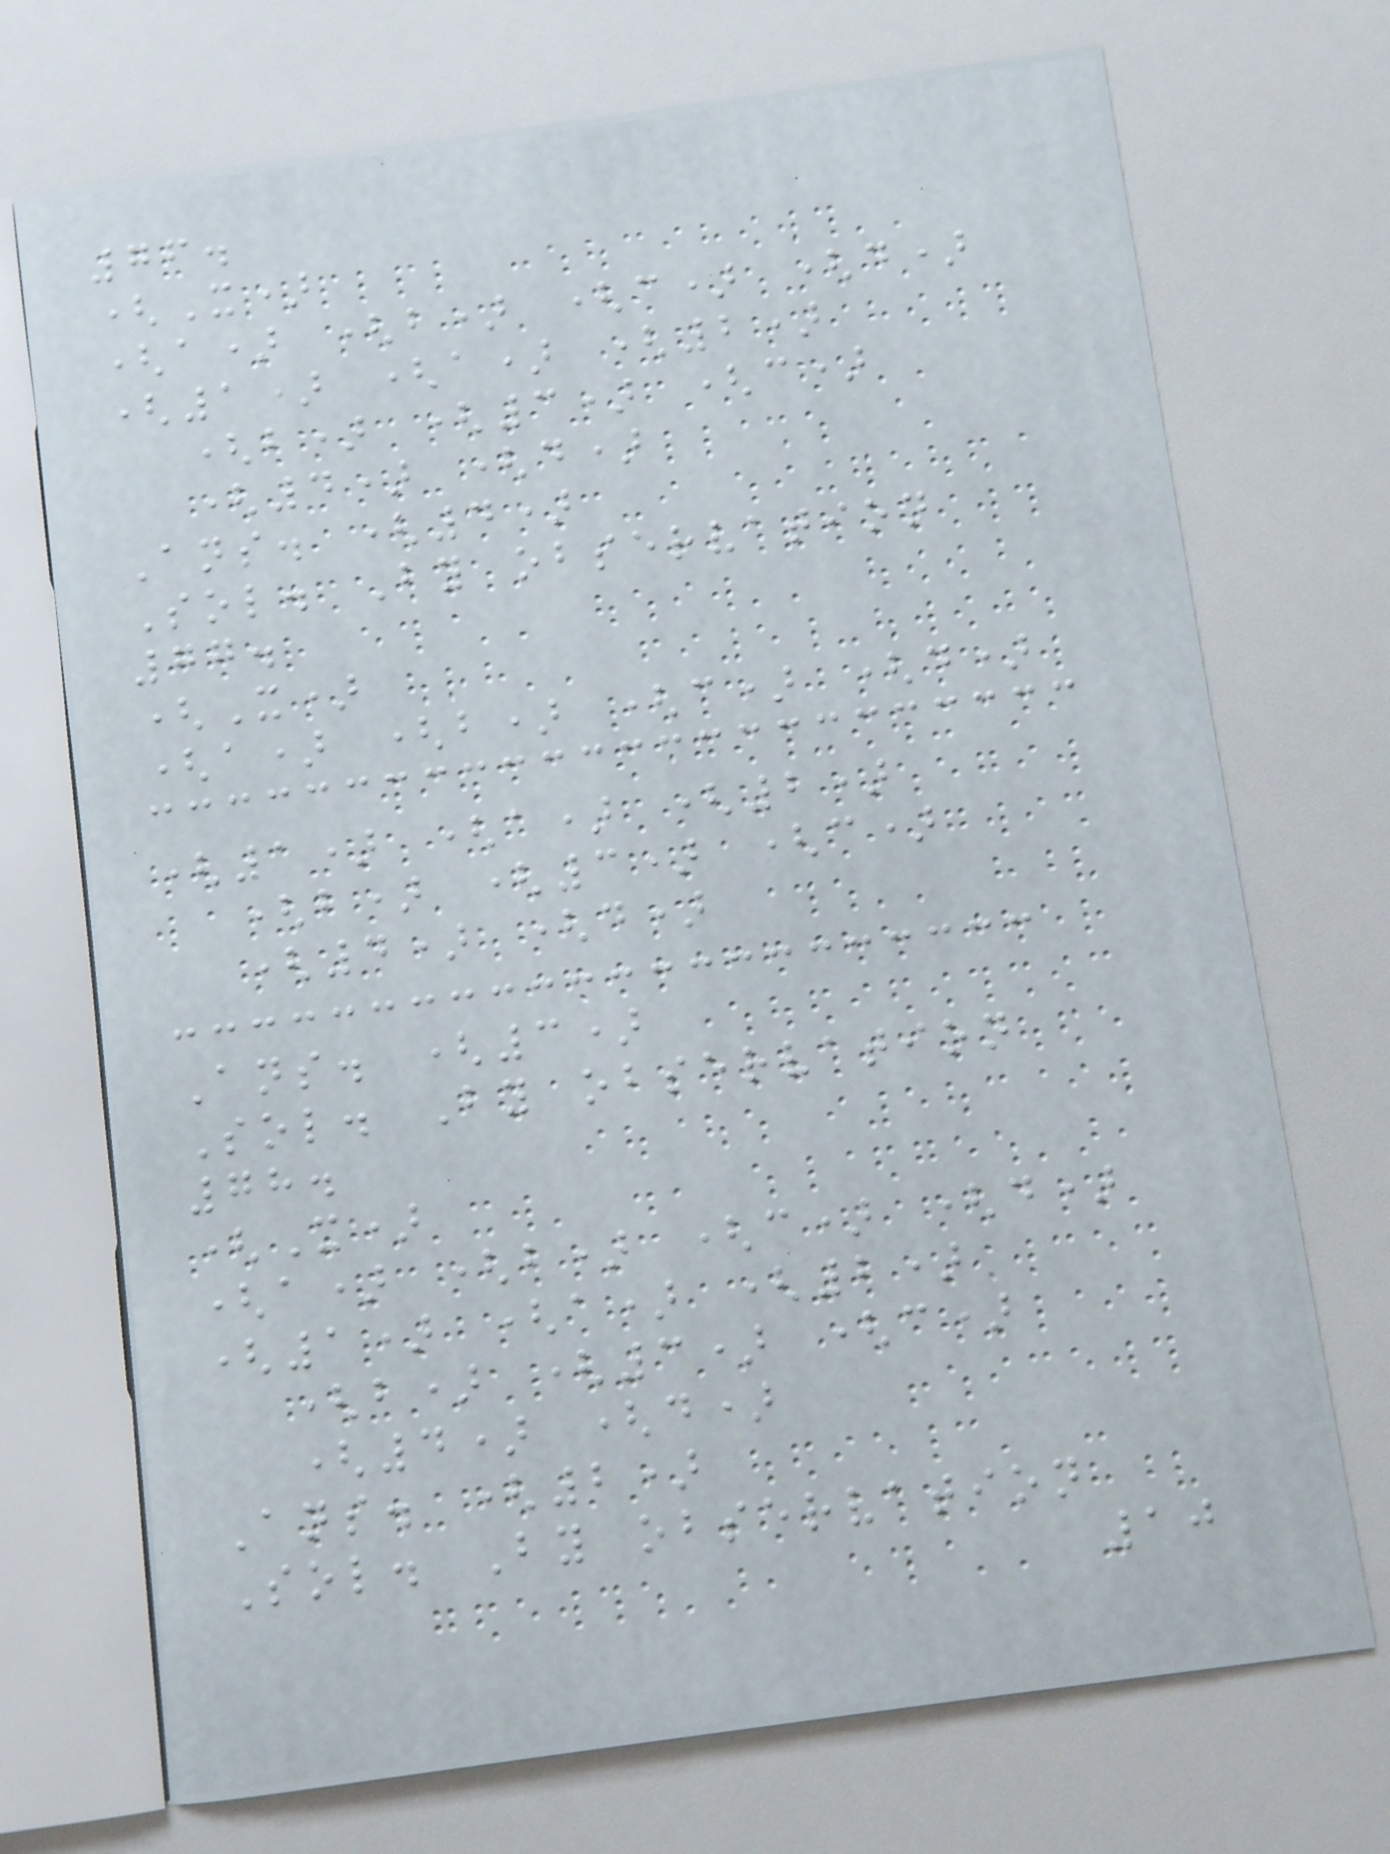76.
(X)
(a) (b) (c) (d)
(1) (a) (2)
(b) (3) (c)
(4) (d)
Ans. (4)
Sol. By observation
77.
(X)
(a) (b) (c) (d)
(1) (a) (2)
(b) (3) (c)
(4) (d)
Ans. (3)
Sol. By observation
78.
(X)
(a) (b) (c) (d)
(1) (a) (2)
(b) (3) (c)
(4) (d)
Ans. (2)
Sol. By observation
10
